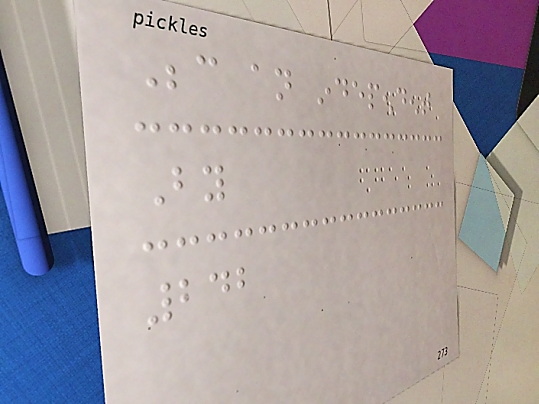Because an independent
By
242
